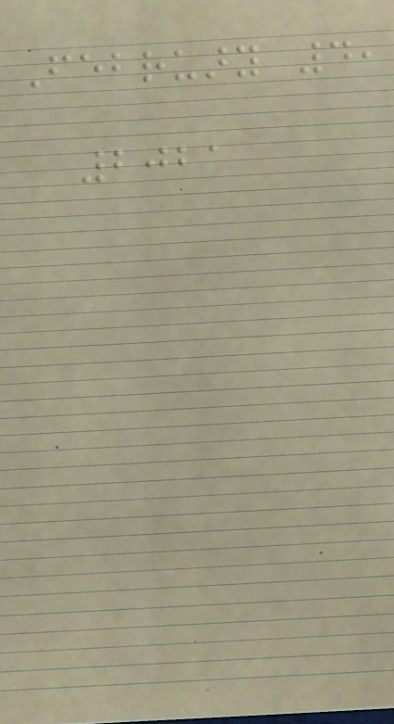February 4,
2021
